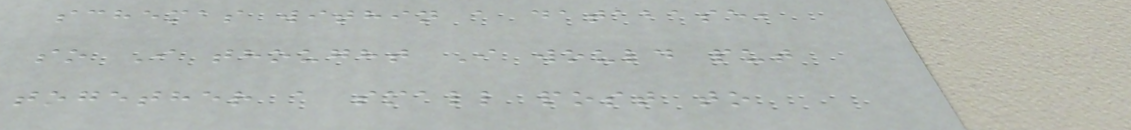schemas within a database,
so I thought I would put
together a small post to
